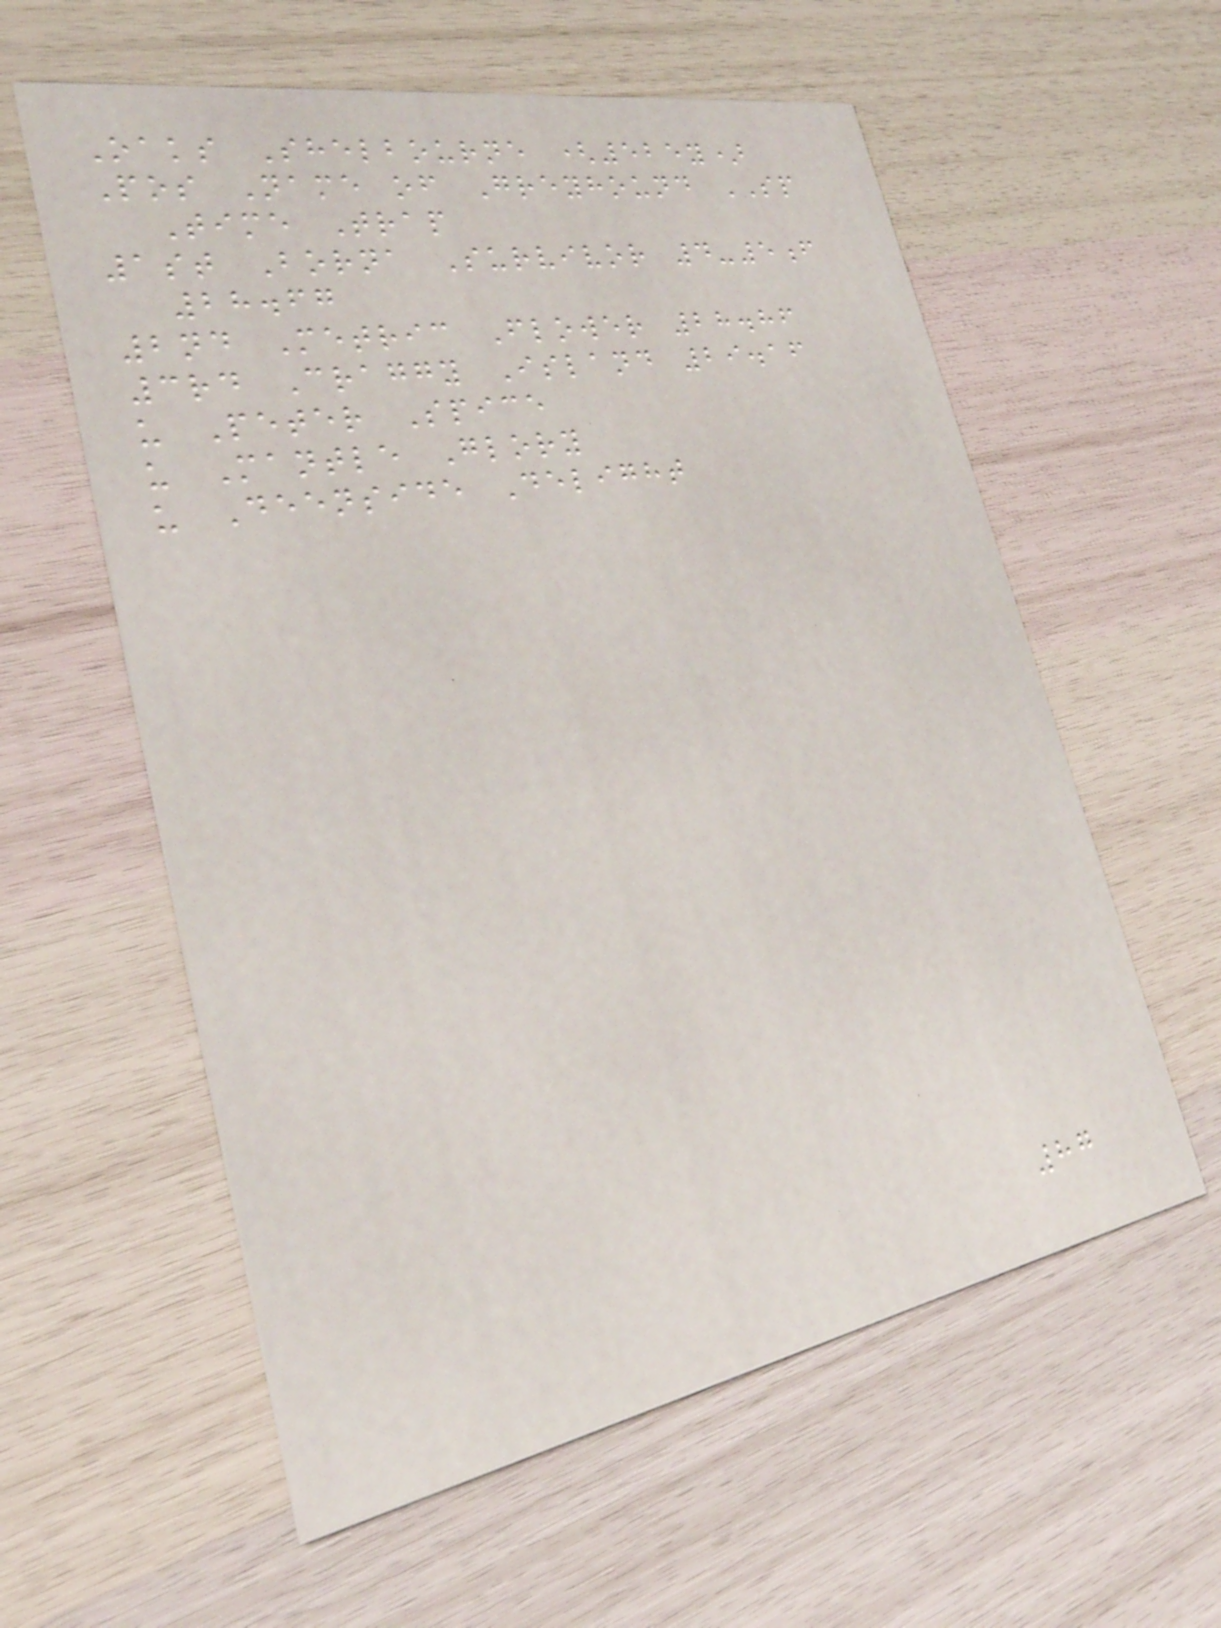Oaks Shelbourne (525y)
Pos Name of Greyhound SP
Time Trap
1st Borna Survivor 4-5f
28.67
2nd Metric Flower 28.86
3rd Craggy Island 29.16
u Peter Spice
u Mantle Glory
u Deenside Delight
87
